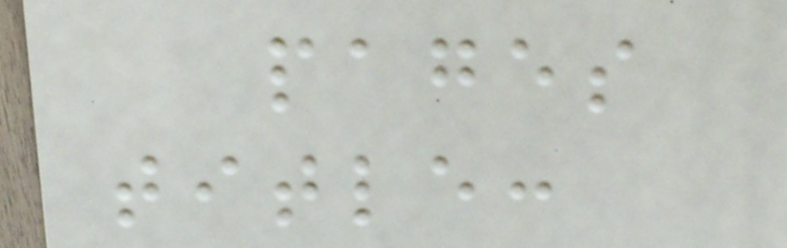pages
title:
